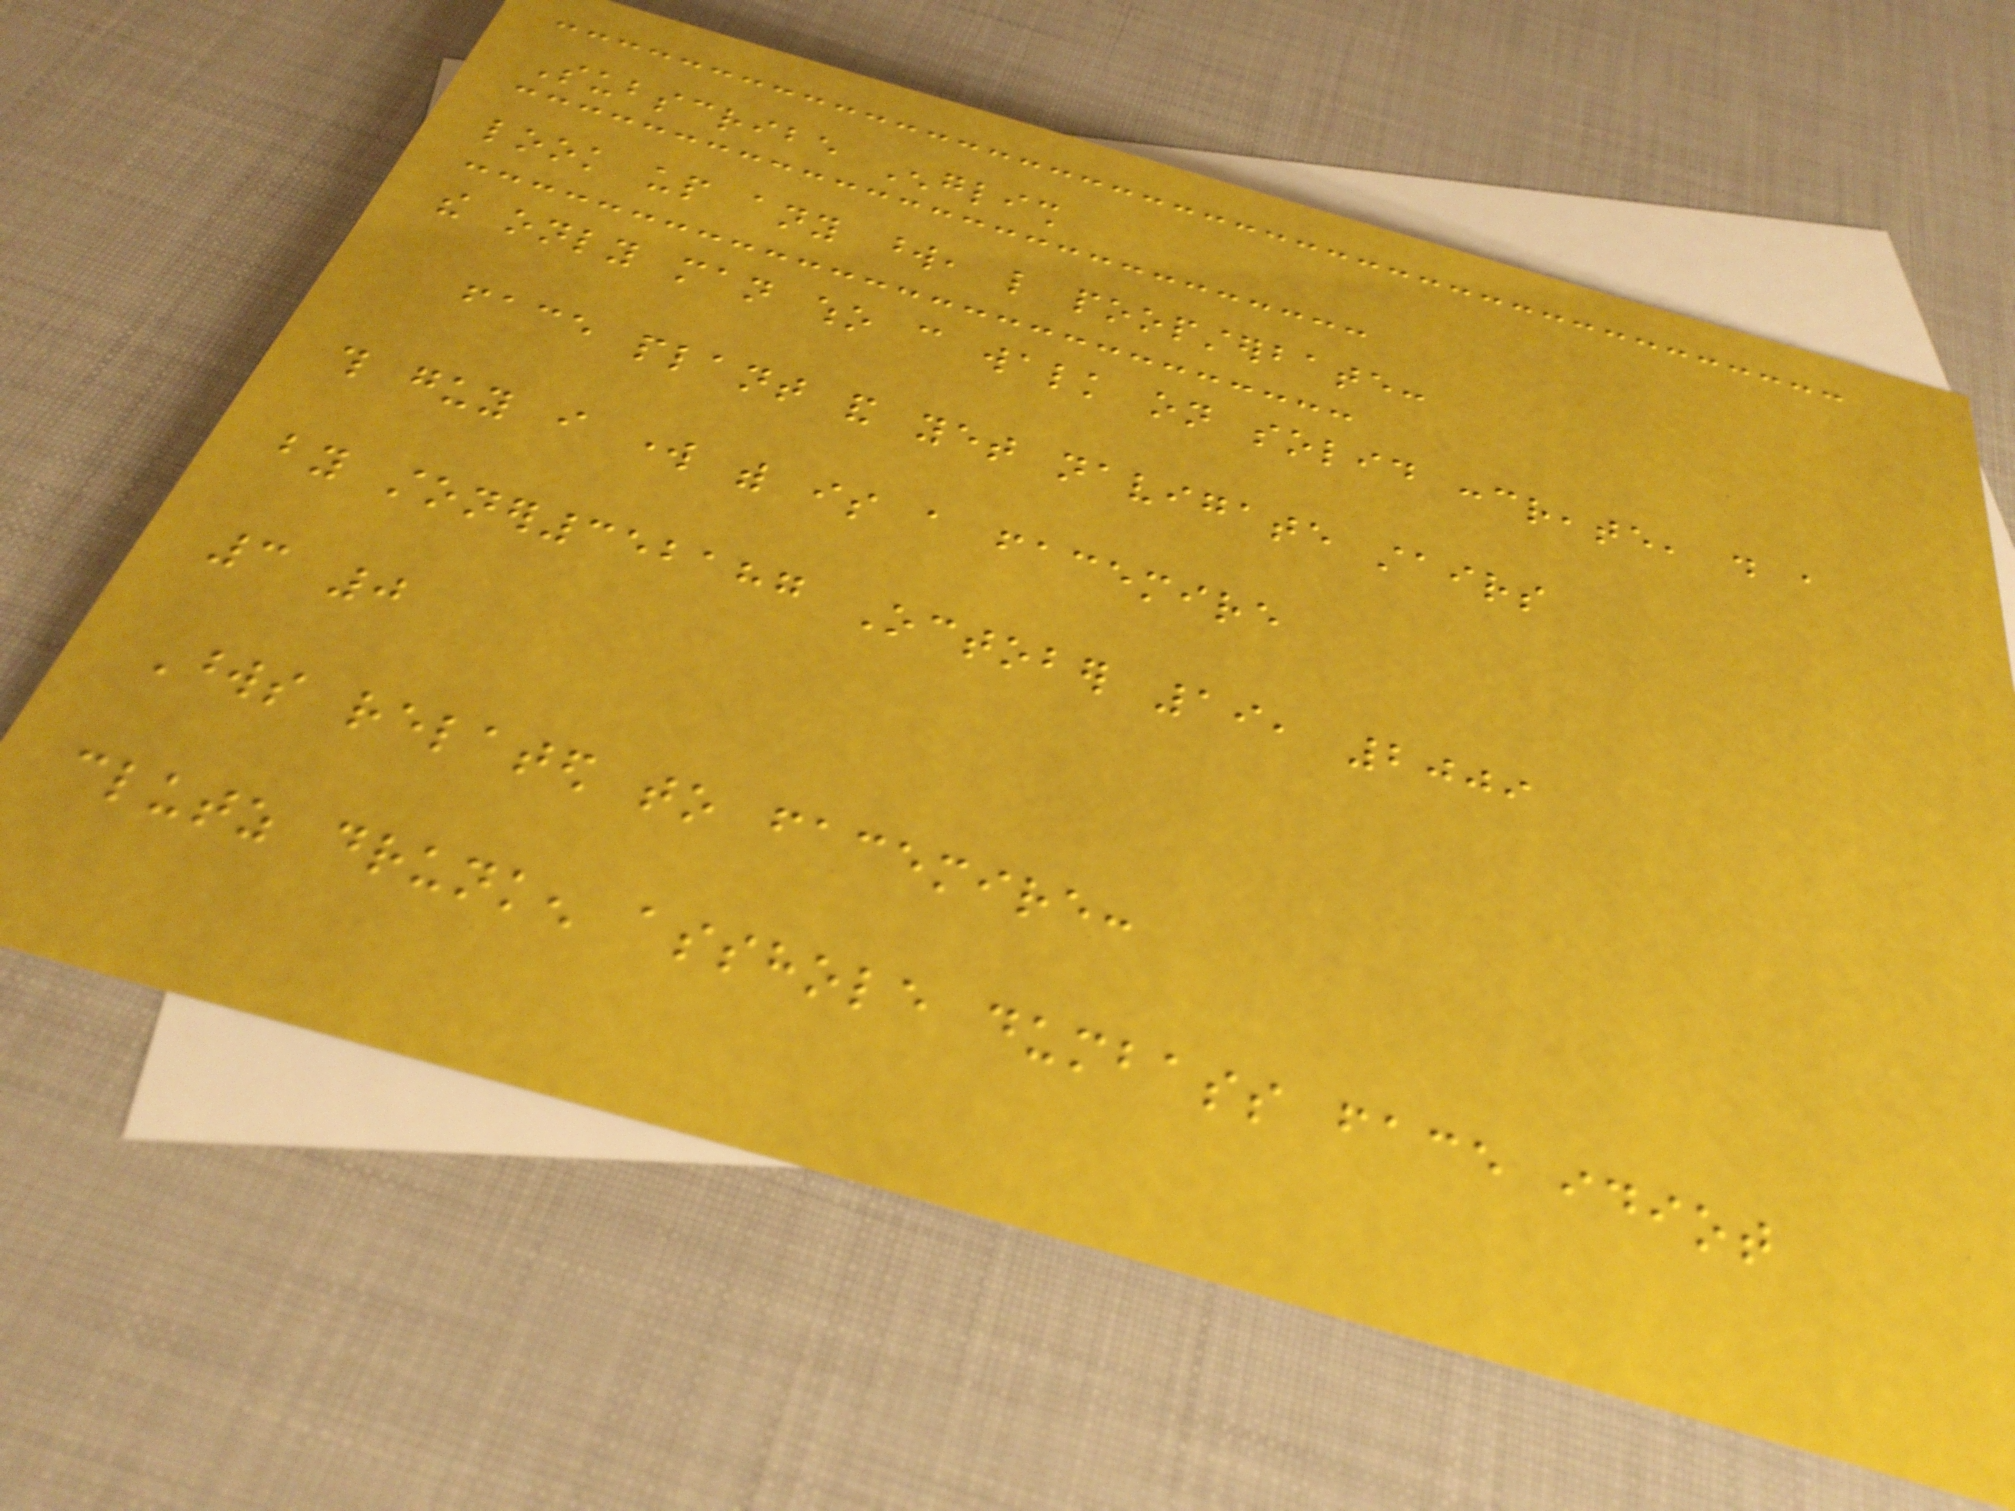Subscribe English
look up any word, like poopsterbate:
the only man who can walk on solid concreate, do a
face plant and yet navigate stairs
this guy i work with is a facemire
by stoner352187 October 19, 2009
3 0
Words related to facemire:
clutz drunken asshole dumbass face idiot
